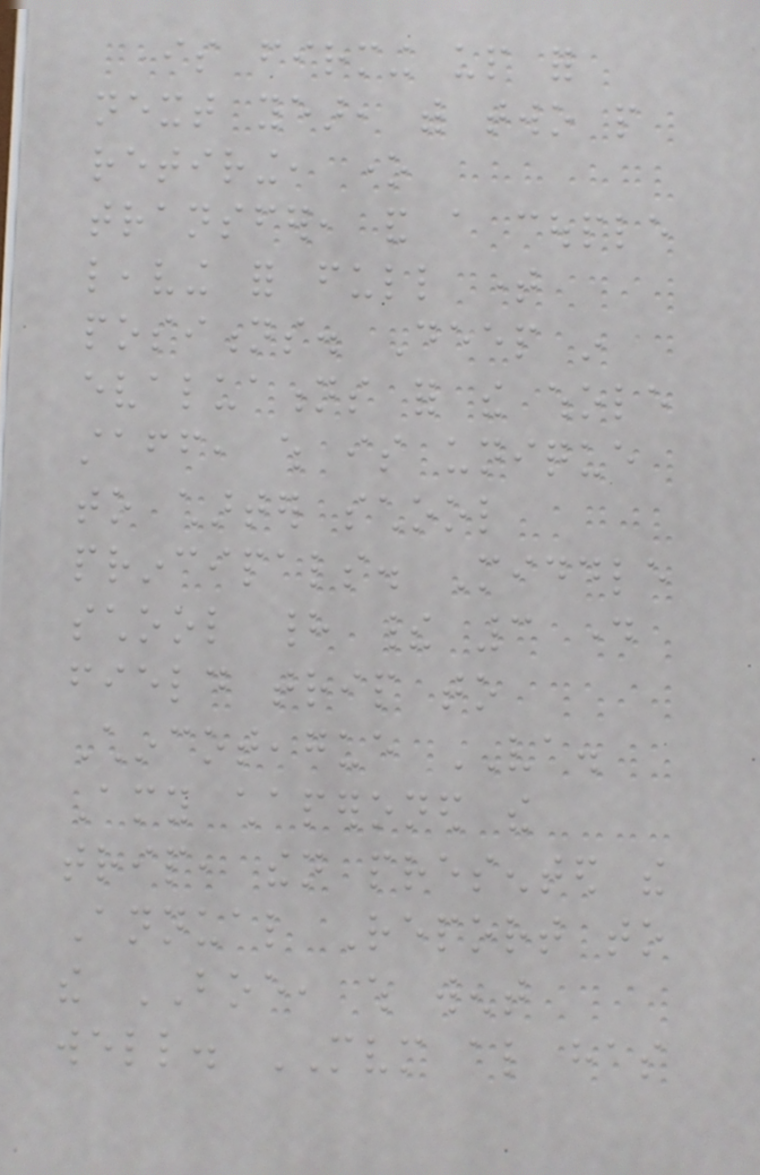is firming up for
next year, with two people
retiring, one
transfer, and a couple
leaving for full time
positions. Deep in
evaluations for the whole
staff, which is unique
to charter school
principals. Middle
school had their 3 day
field trip to
Chincoteague VA.
Amy chaperoned the
trip, then presented the
Annual Report to
the BOE, which went
well. MVM also has
